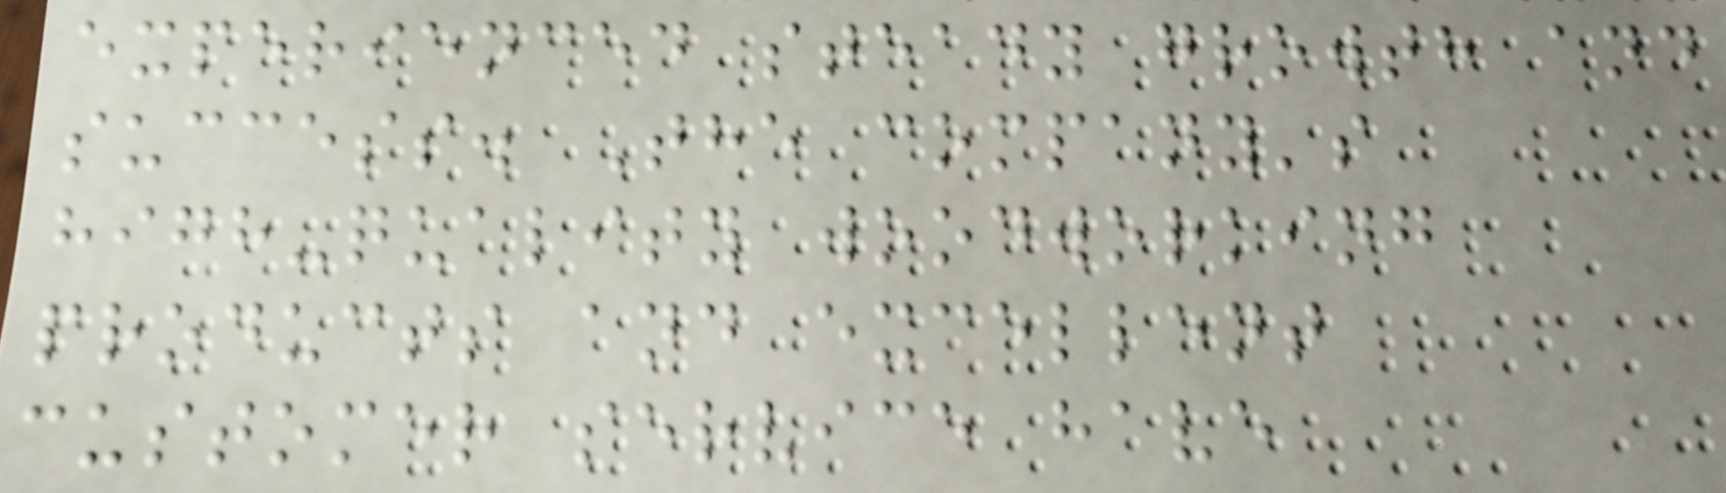experienced steady growth and
success. The company's
high-quality woodworking
products and excellent
customer service have
